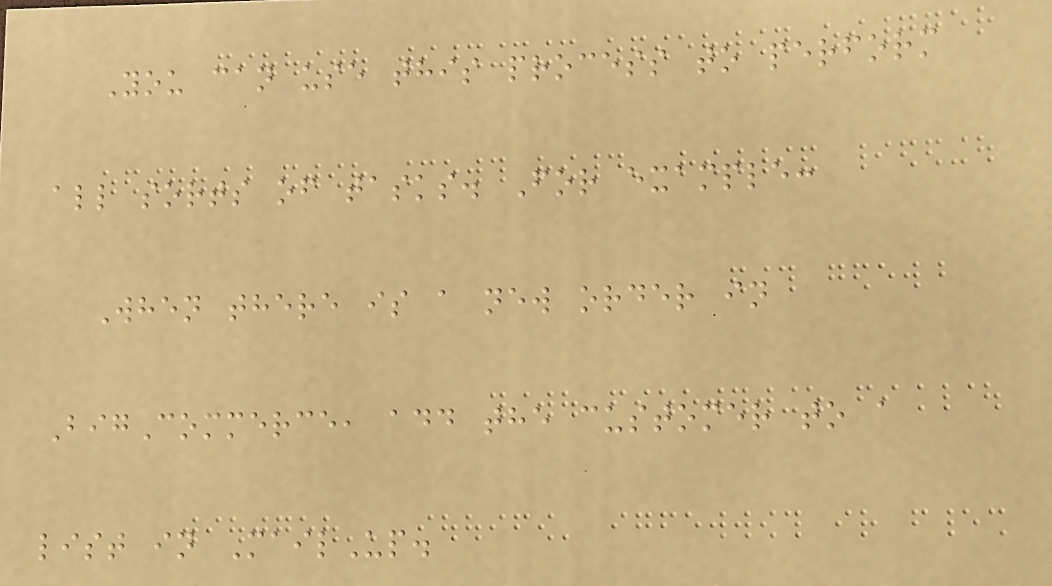You can use this process to perform
all sorts of tasks. For example:
When there is a new order in
BigCommerce, add the customer to a
list in MailUp.
